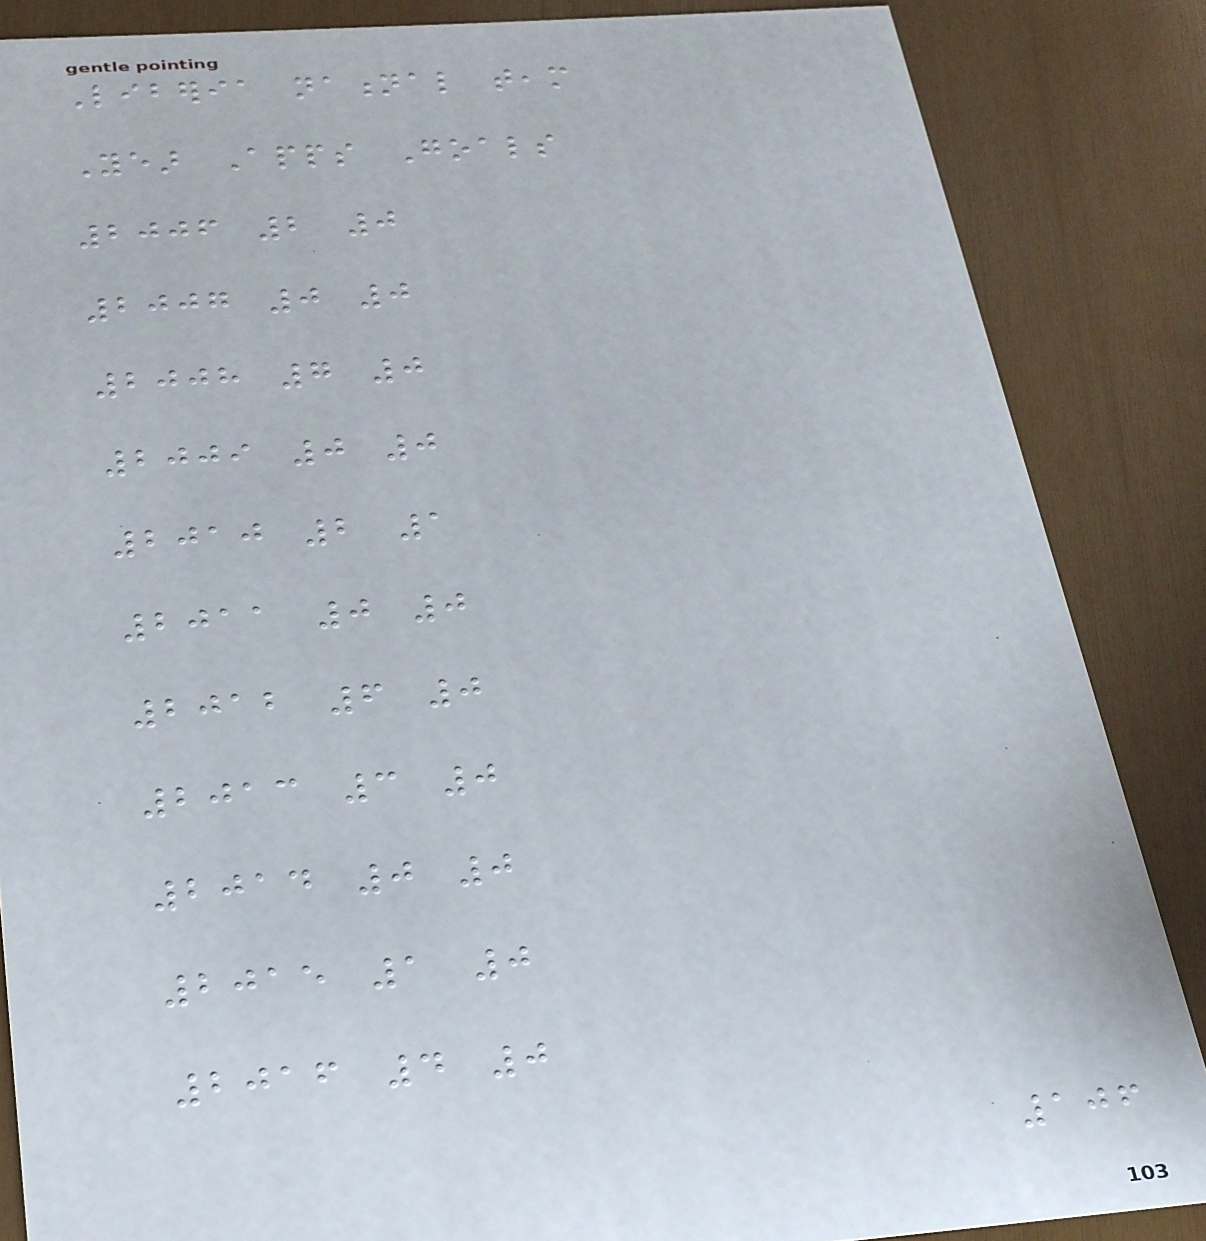Liberia national team
Year Apps Goals
2006 2 0
2007 0 0
2008 7 0
2009 0 0
2010 2 1
2011 0 0
2012 6 0
2013 3 0
2014 0 0
2015 1 0
2016 4 0
106
